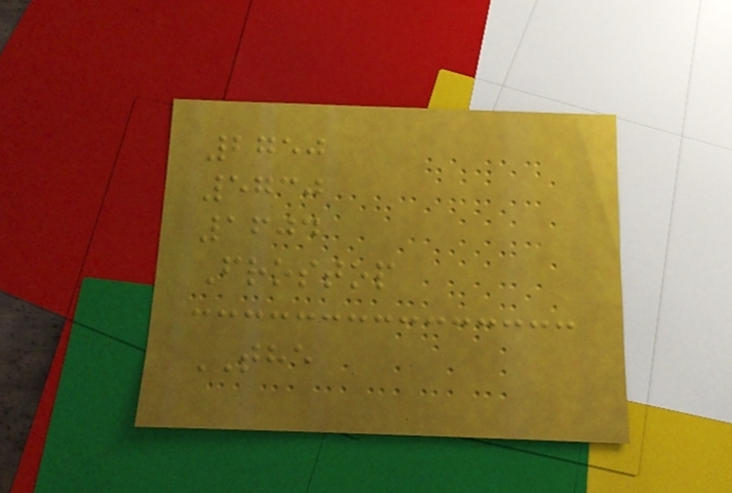2750
5730
1604
Frostop
THE
